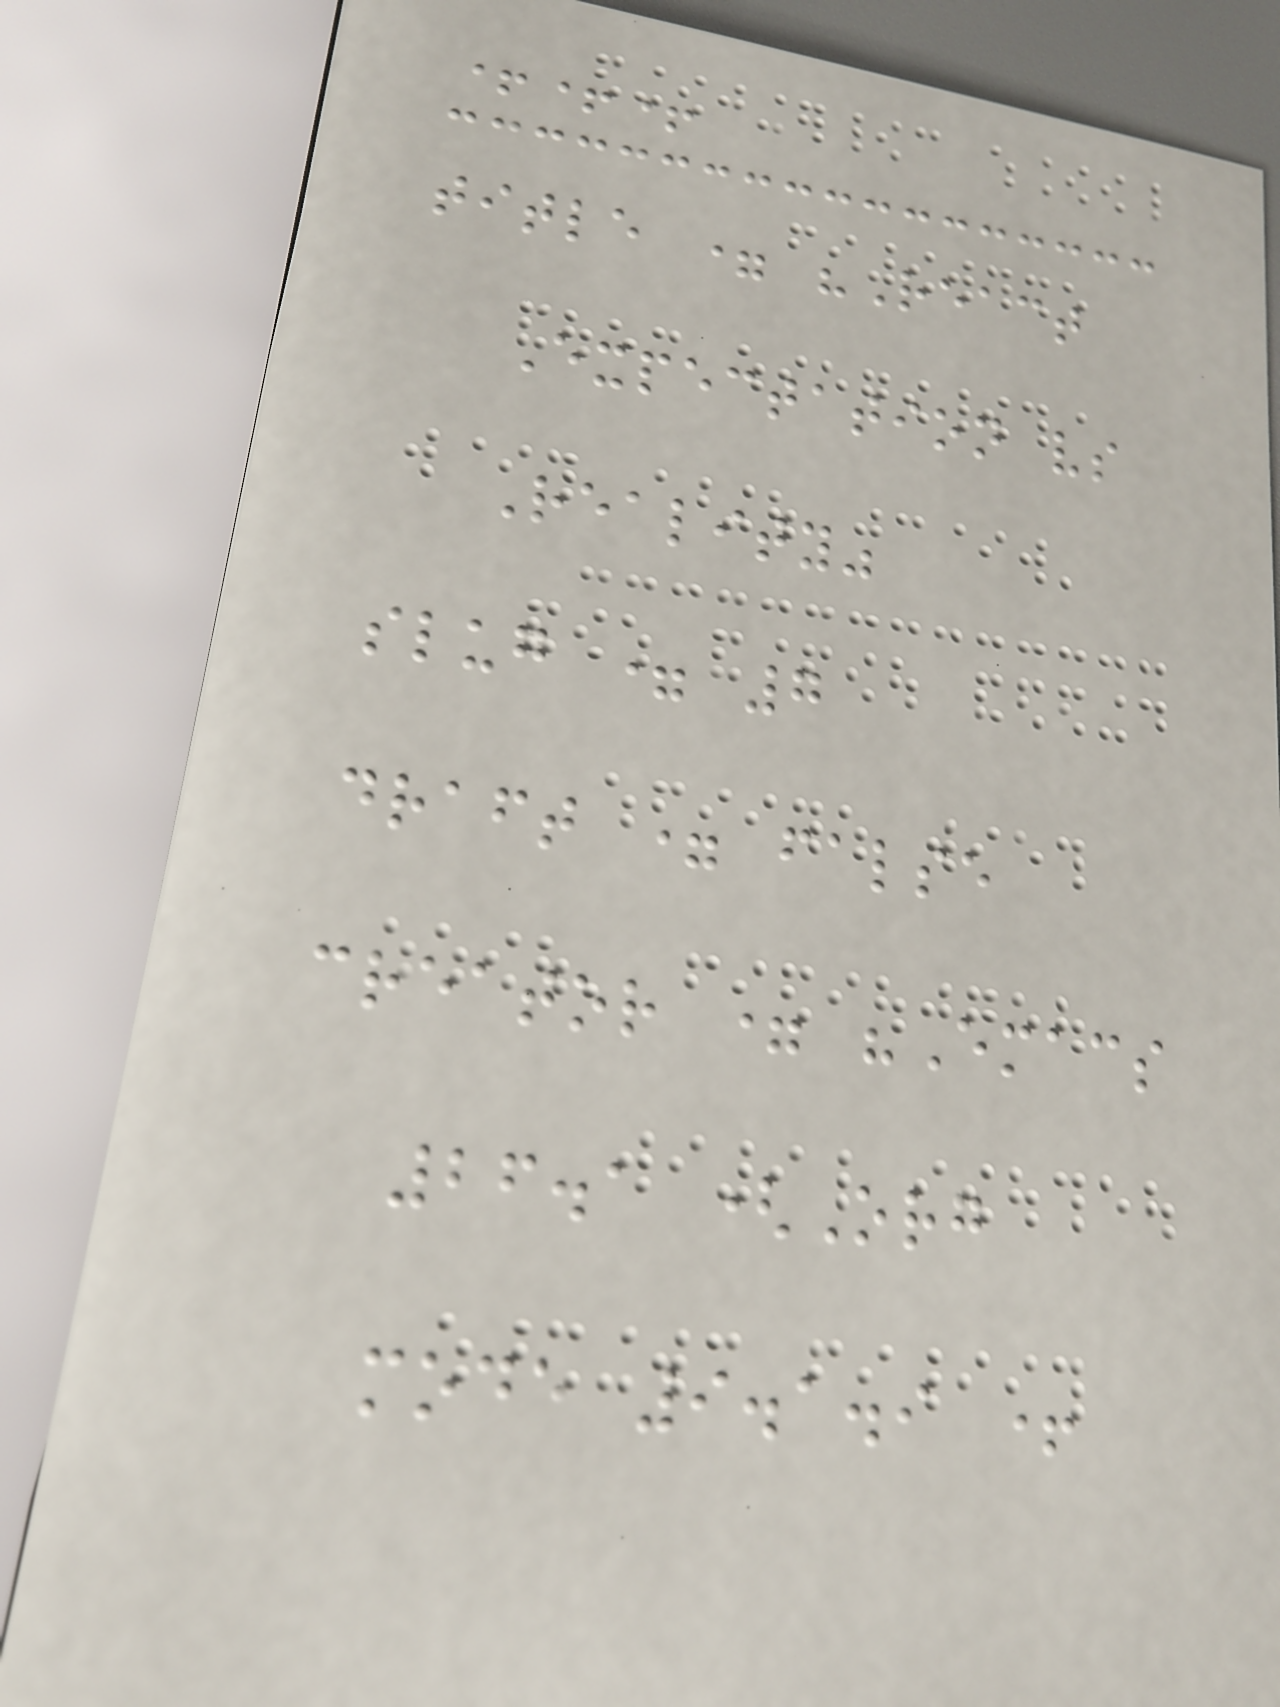+++
title = "React
Expectation vs
Reality"
slug = 7
draft = false
creator = "Emacs
26.1 (Org
mode 9.1.9 +
